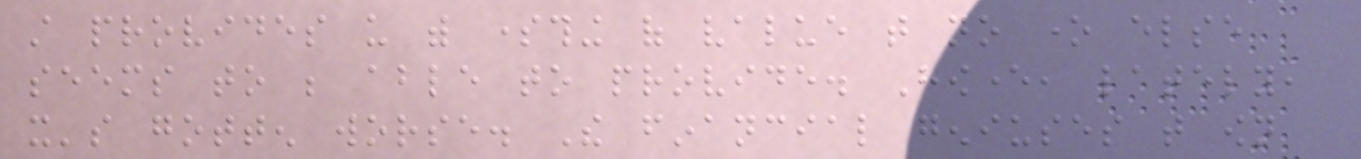still provides us with something of value that no one else
seems to be able to provide. However, lately,
it's gotten worse. The financial geniuses that own
